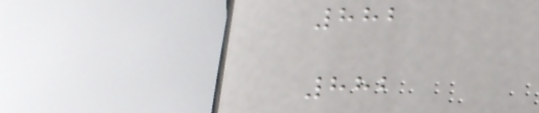882
882
